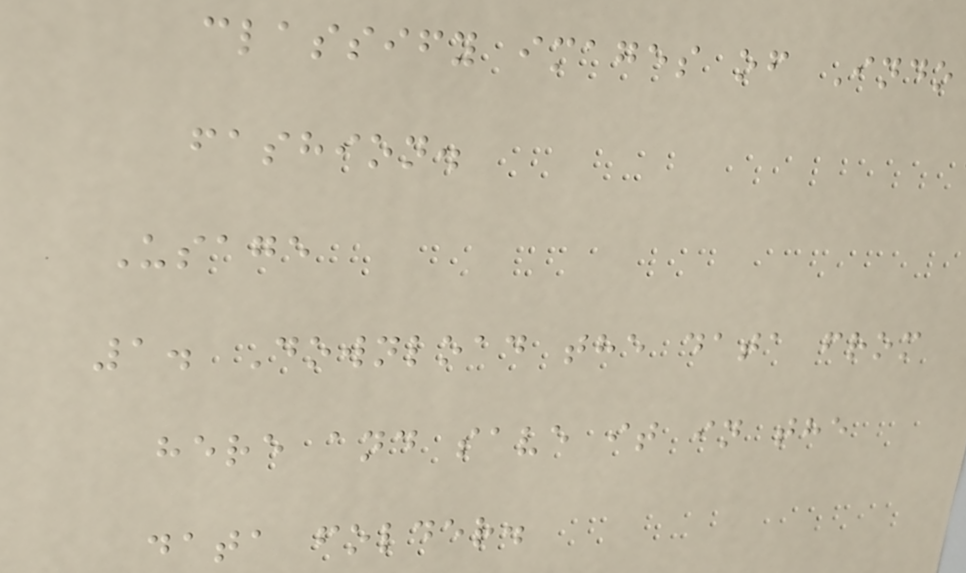classify images of Indo
fashion.
Usage
1. Download the data from
here and save it in the
data folder.
